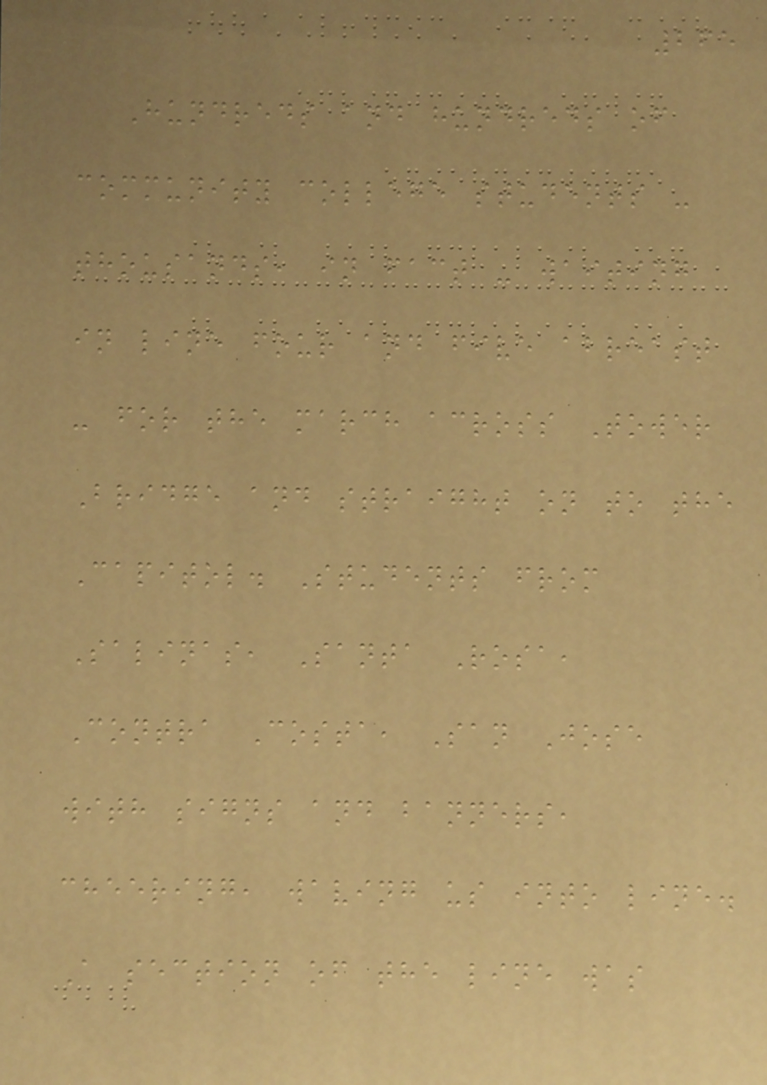265
Hundreds and hundreds of
community college students -
thousands, in fact - waiting
in line four and five abreast
- for the march across Tower
Bridge and straight on to the
Capitol. Students from
Salinas, Santa Rosa,
Contra Costa, San Jose
with signs and banners,
cheering, waving us into line.
A section of the line was
